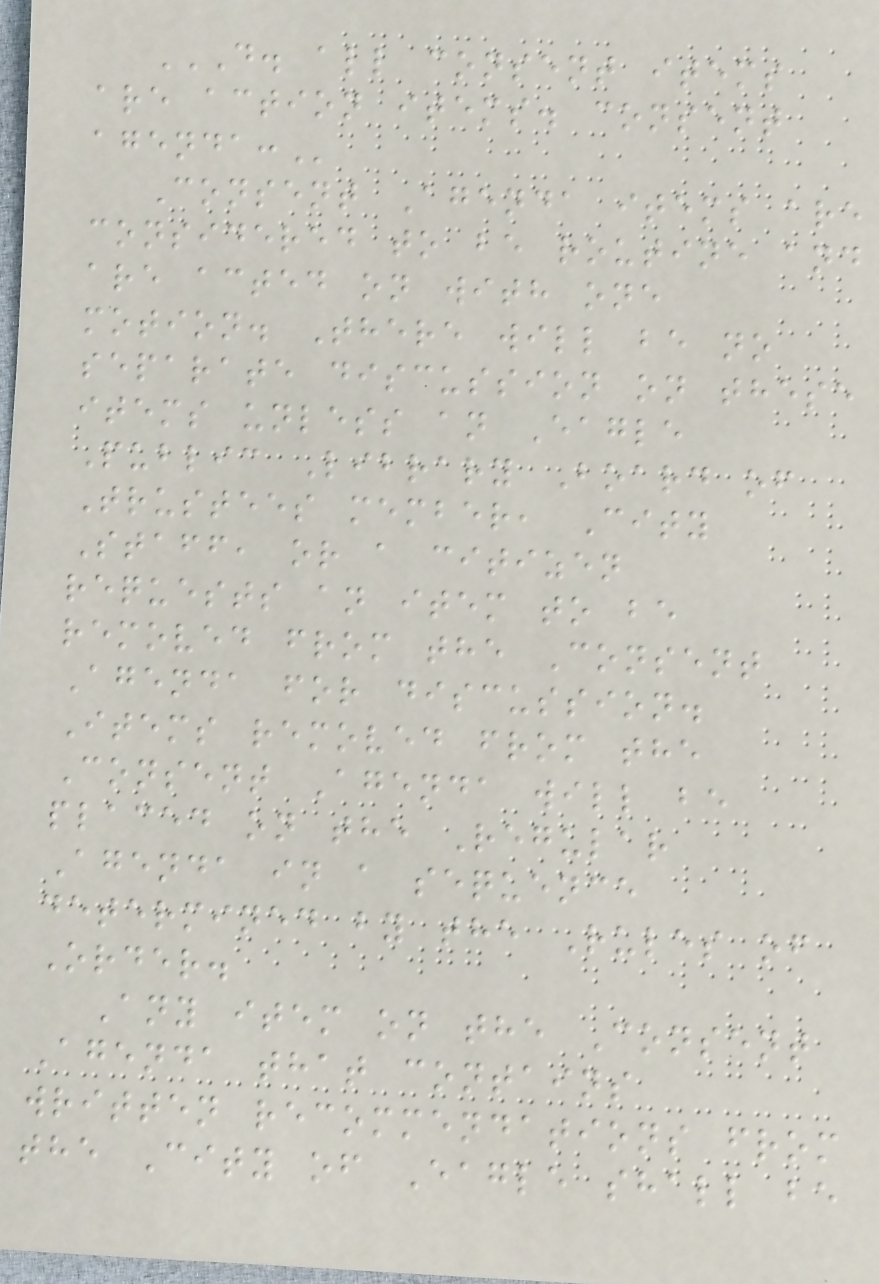D. ALL CONSENT ITEMS
ARE ACTION ITEMS. CONSENT
AGENDA:
Consent Agenda items are
considered to be routine and
are acted on with one
motion. There will be no
separate discussion on these
items unless an Eagle
Public Library Board of
Trustees member, City
Staff, or a citizen
requests an item to be
removed from the Consent
Agenda for discussion.
Items removed from the
Consent Agenda will be
placed on the Regular
Agenda in a sequence
determined by the Rules of
Order.
Any item on the Consent
Agenda that contains
written recommendations from
the City of Eagle shall be
